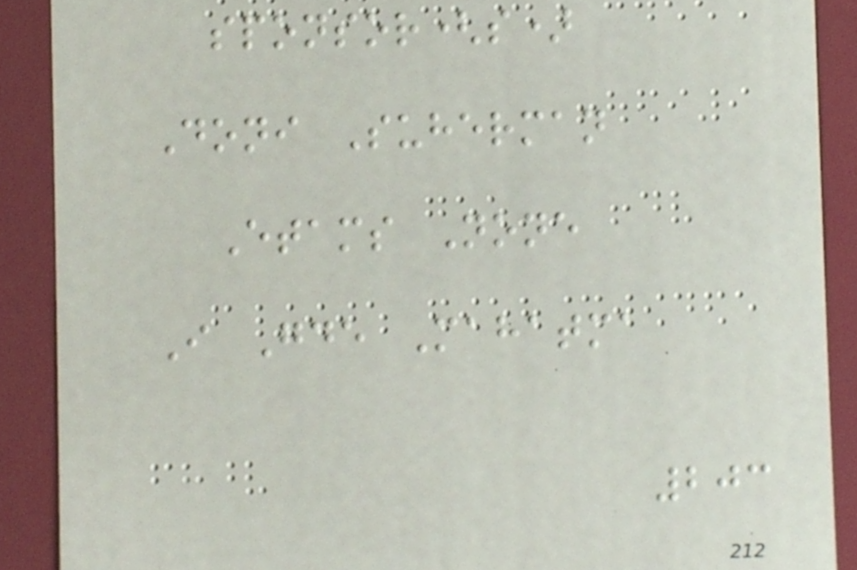sponsor(s)
Doni Suherman
Etams None
I Gde Mahatma
203
